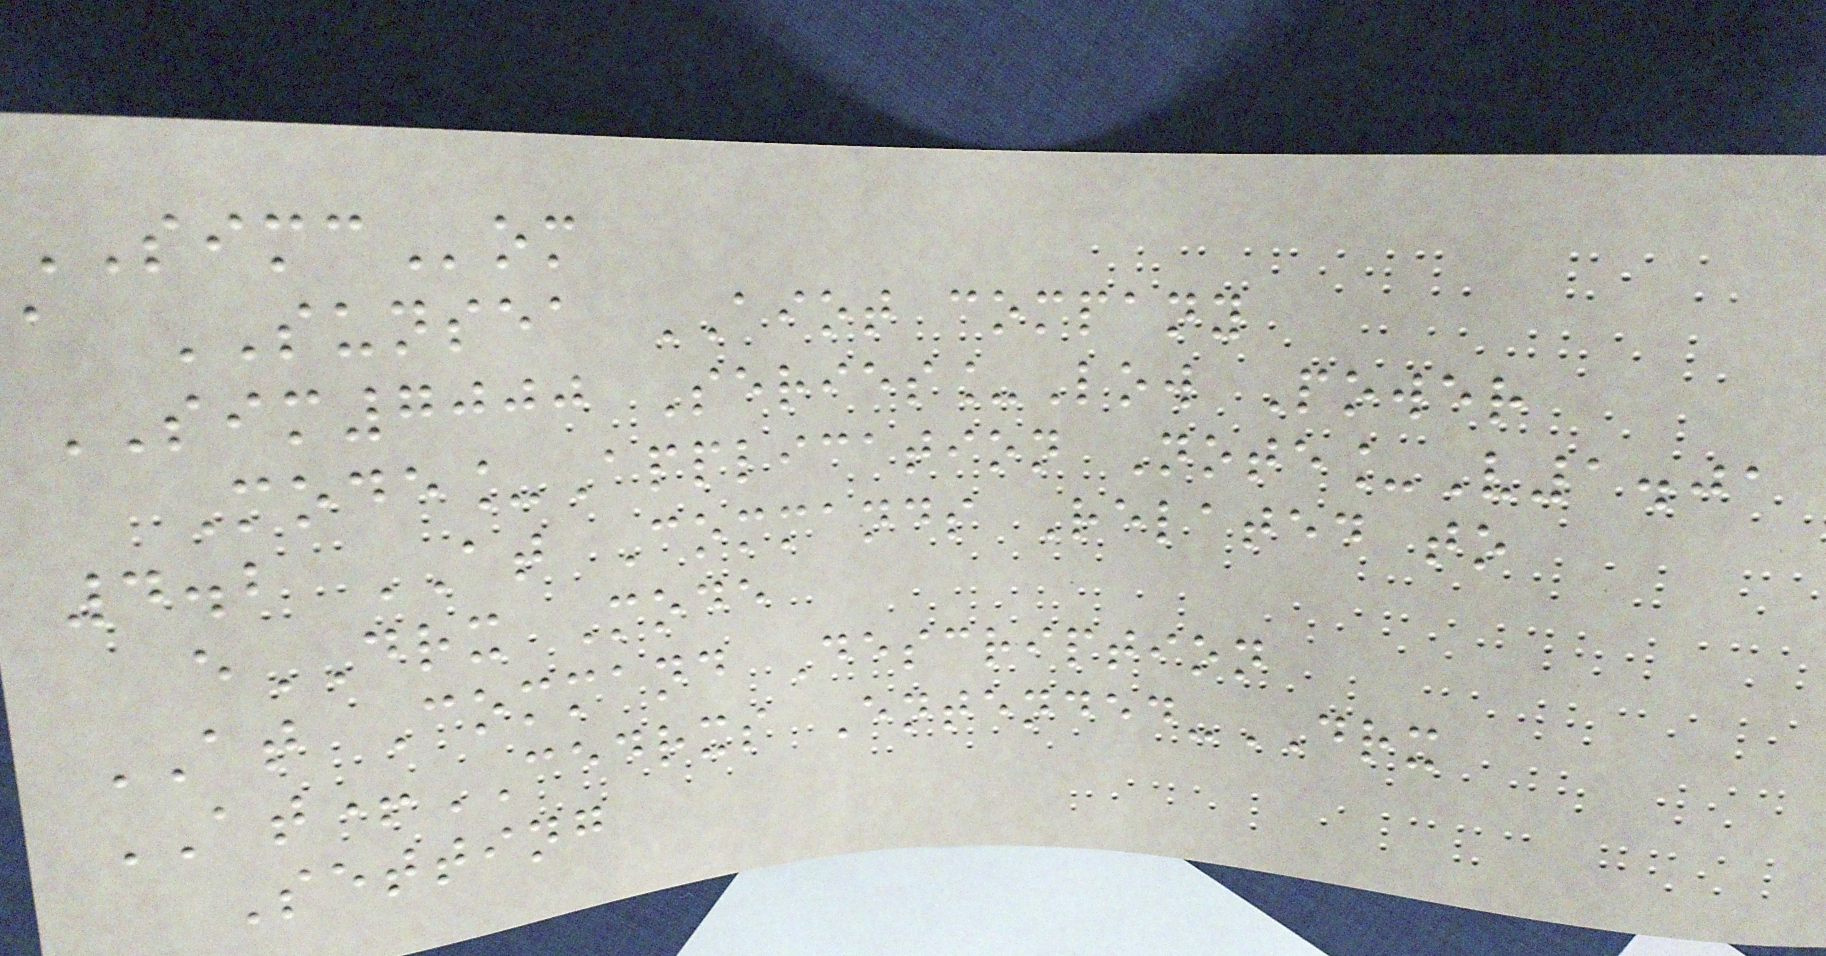SIMCom
a SUNSEA AIOT company
SIM7000 Series_Low Power
Mode_Application Note_V1.01
4.2 AT Commands Related to
eDRX Mode
AT Command Description
AT+CEDRXS Entended-DRX
Setting
